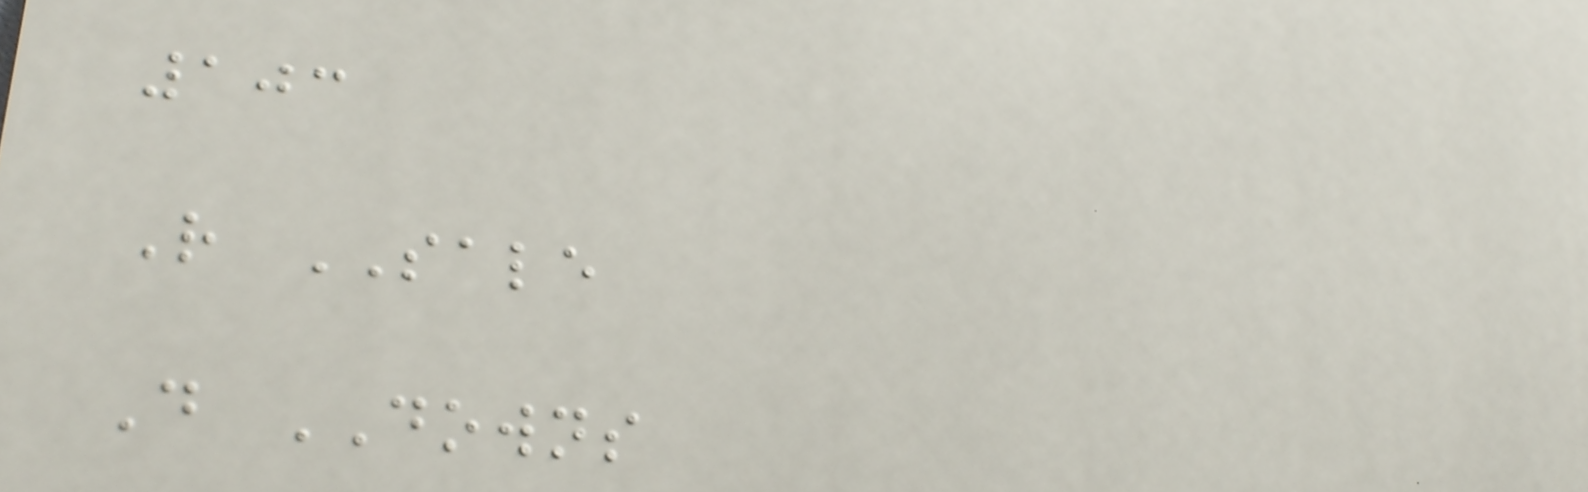103
R SALE
D DOWNS
